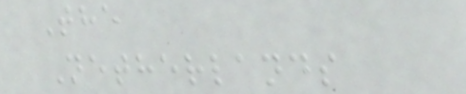The
Netherlands
